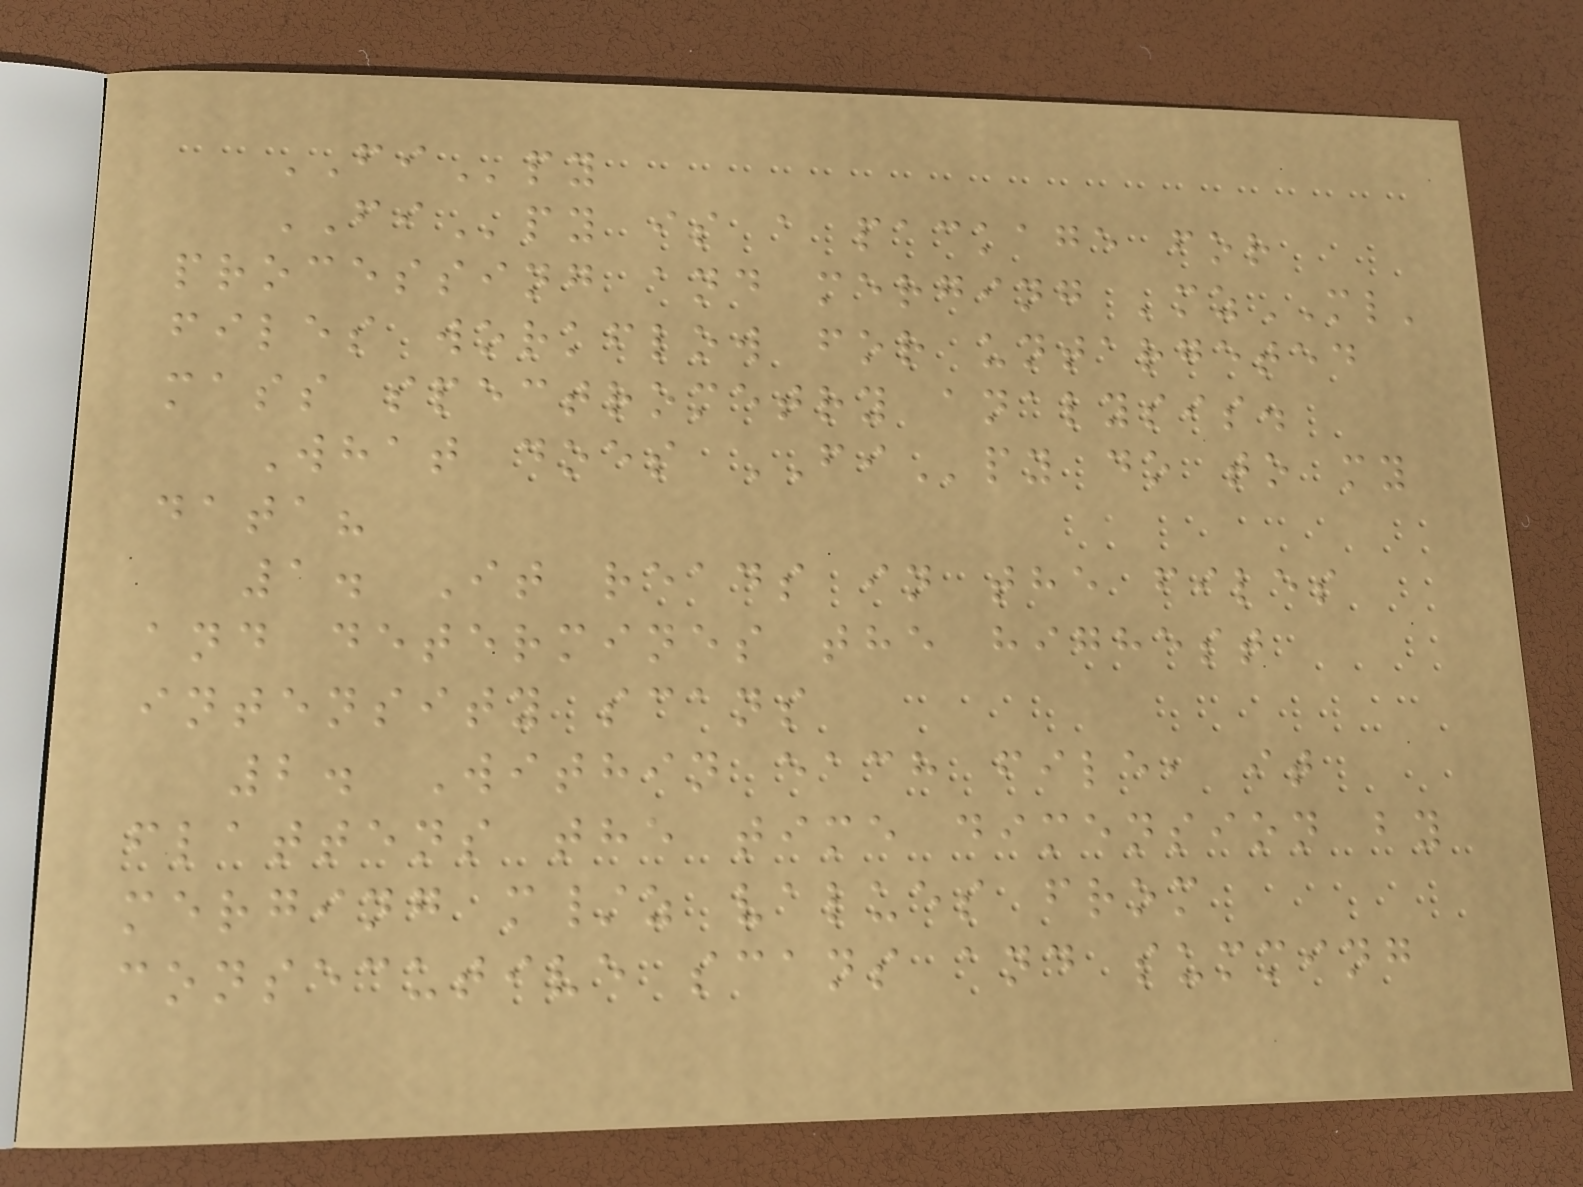FIpy
FIpy is a package for
processing and merging 'mzML'
files workflow for untargeted
mass spectrometry analysis.
What does FIpy do to my
data?
1. It reads in the files
and determines the highest
intensity scans
2. Within each file, it
flattens the time dimension by
merging m/z values from
consecutive scans and summing
